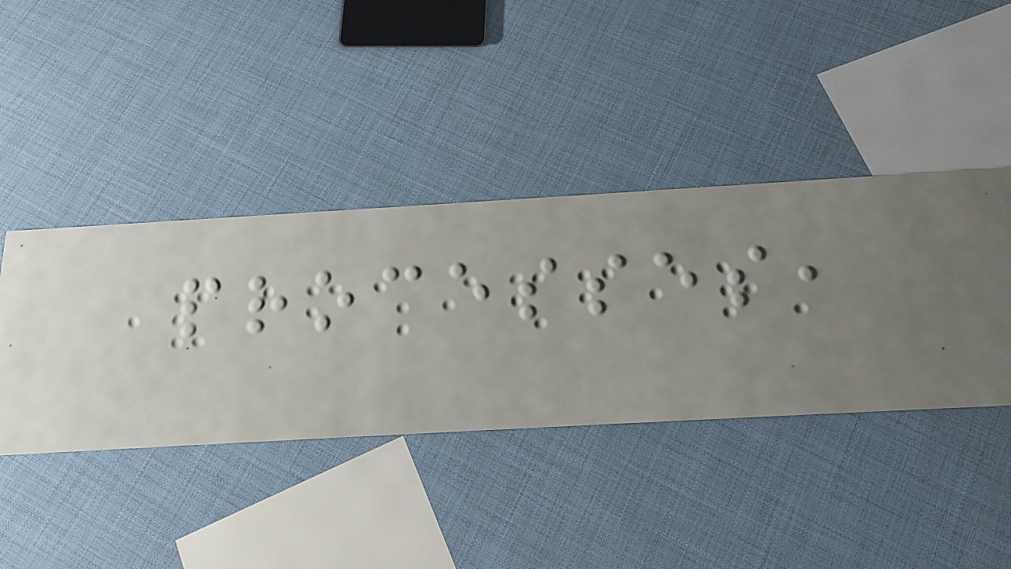processes,
